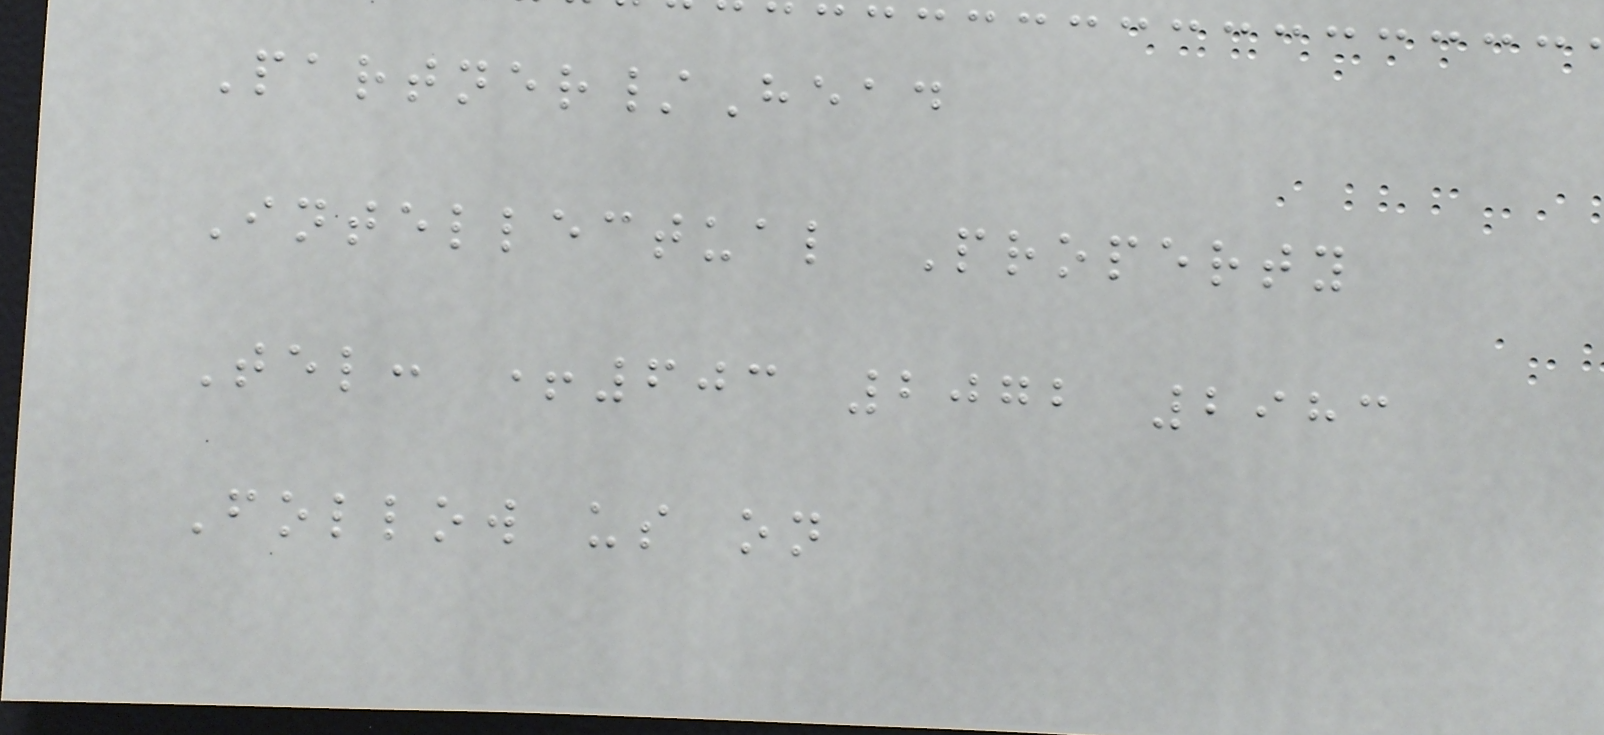Partner/Head
Intellectual Property
Tel: +603 2072 2983
Follow us on
